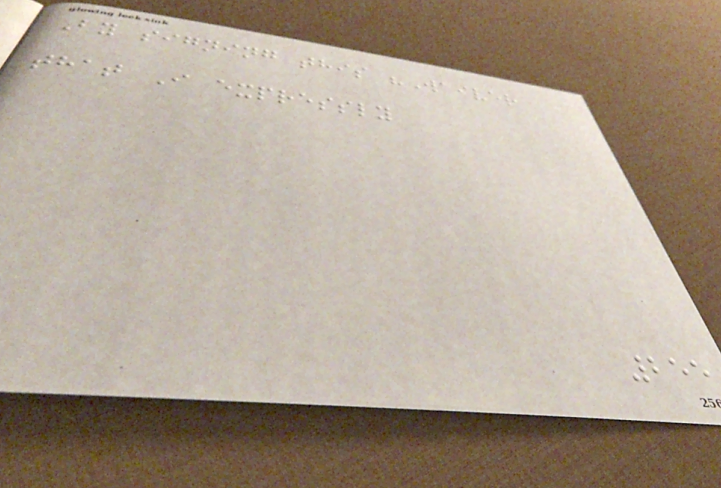By signing this "Waiver
that I expressly
255
